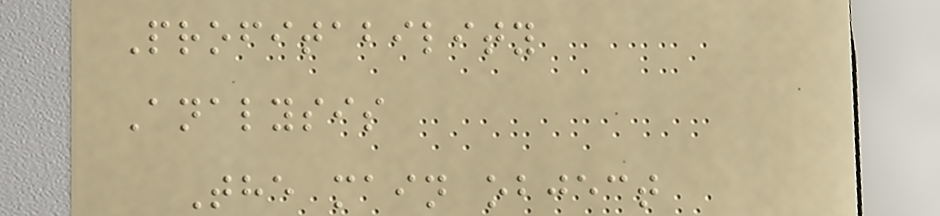Profitability
Analysis
The main object
